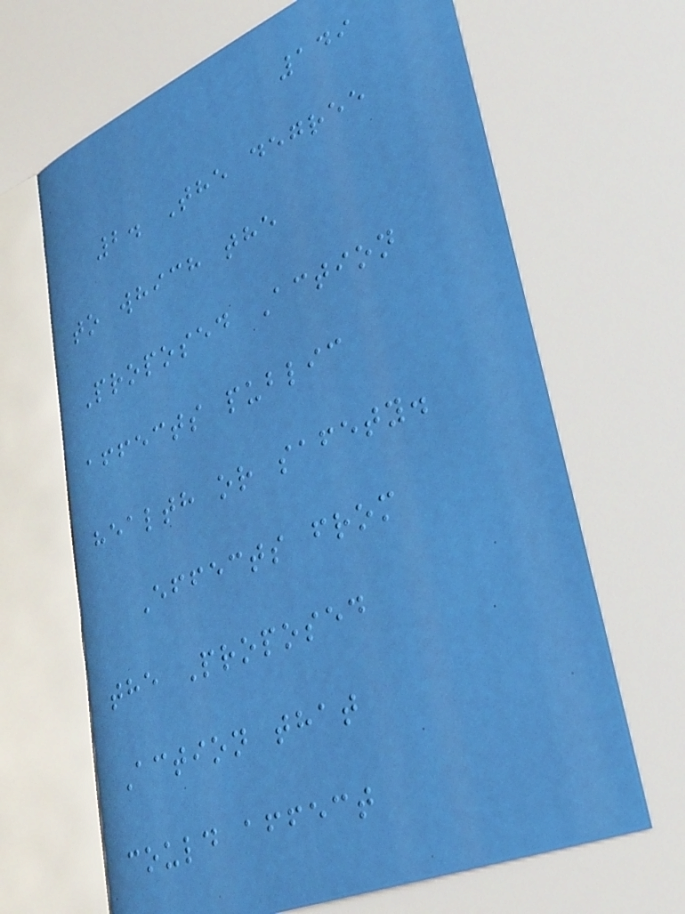149
2. The degree
to which the
Proposed Action
affects public
health or safety.
Effects from
the Proposed
Action that
could affect
